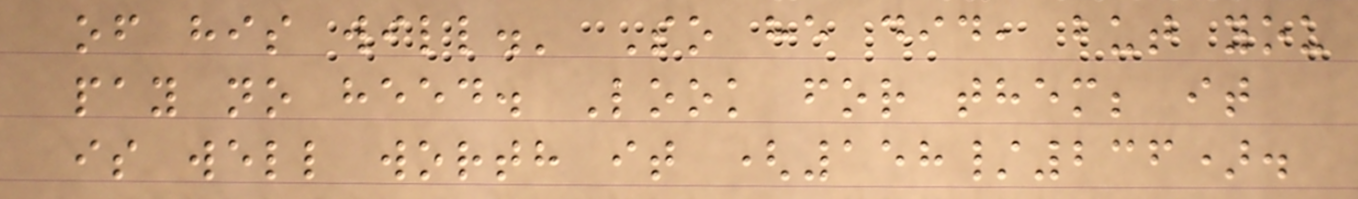of his will.' So he did, but you
pay no heed. Look for them; it
is well worth it (158/236).
